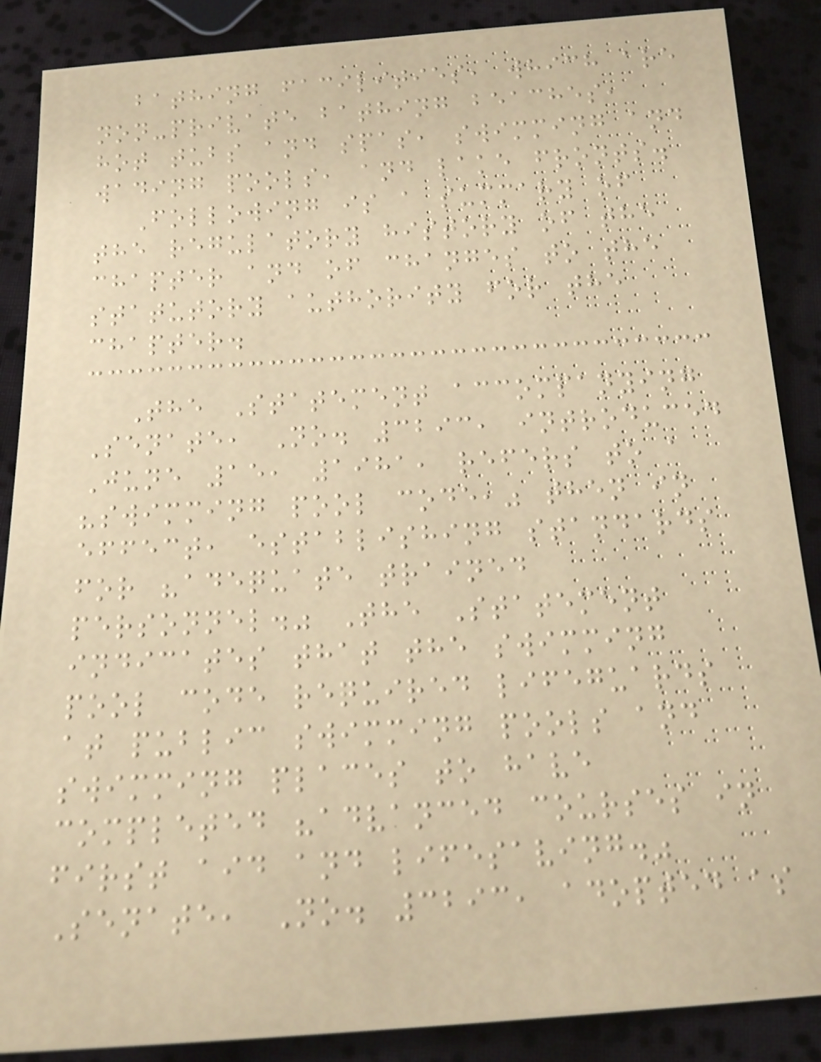bathing facilities, which are
non-private bathing beaches,
hot tubs and spas, swimming and
wading pools, and lake fronts.
Following is a summary of
the regulatory history of the
chapter and of changes to the
statutory authority for the
chapter.
The Statement accompanying
Senate, No. 3293, introduced
June 15, 1981, refers to a
"swimming pool code," then in
effect, establishing standards
for "adequate trained
personnel." The Statement
indicates that the swimming
pool code required lifeguards
at public swimming pools and
swimming places to have
completed "advanced courses in
first aid and lifesaving."
Senate, No. 3293, adopted as
